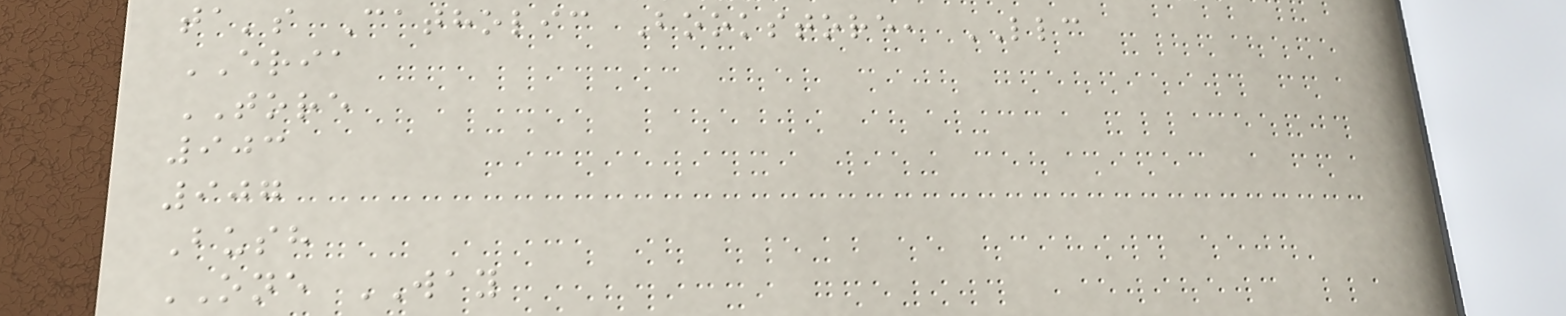ta's Catholic Bookstore, LLC
ERIA
TORE
903
907
Bush
ONE WAY
